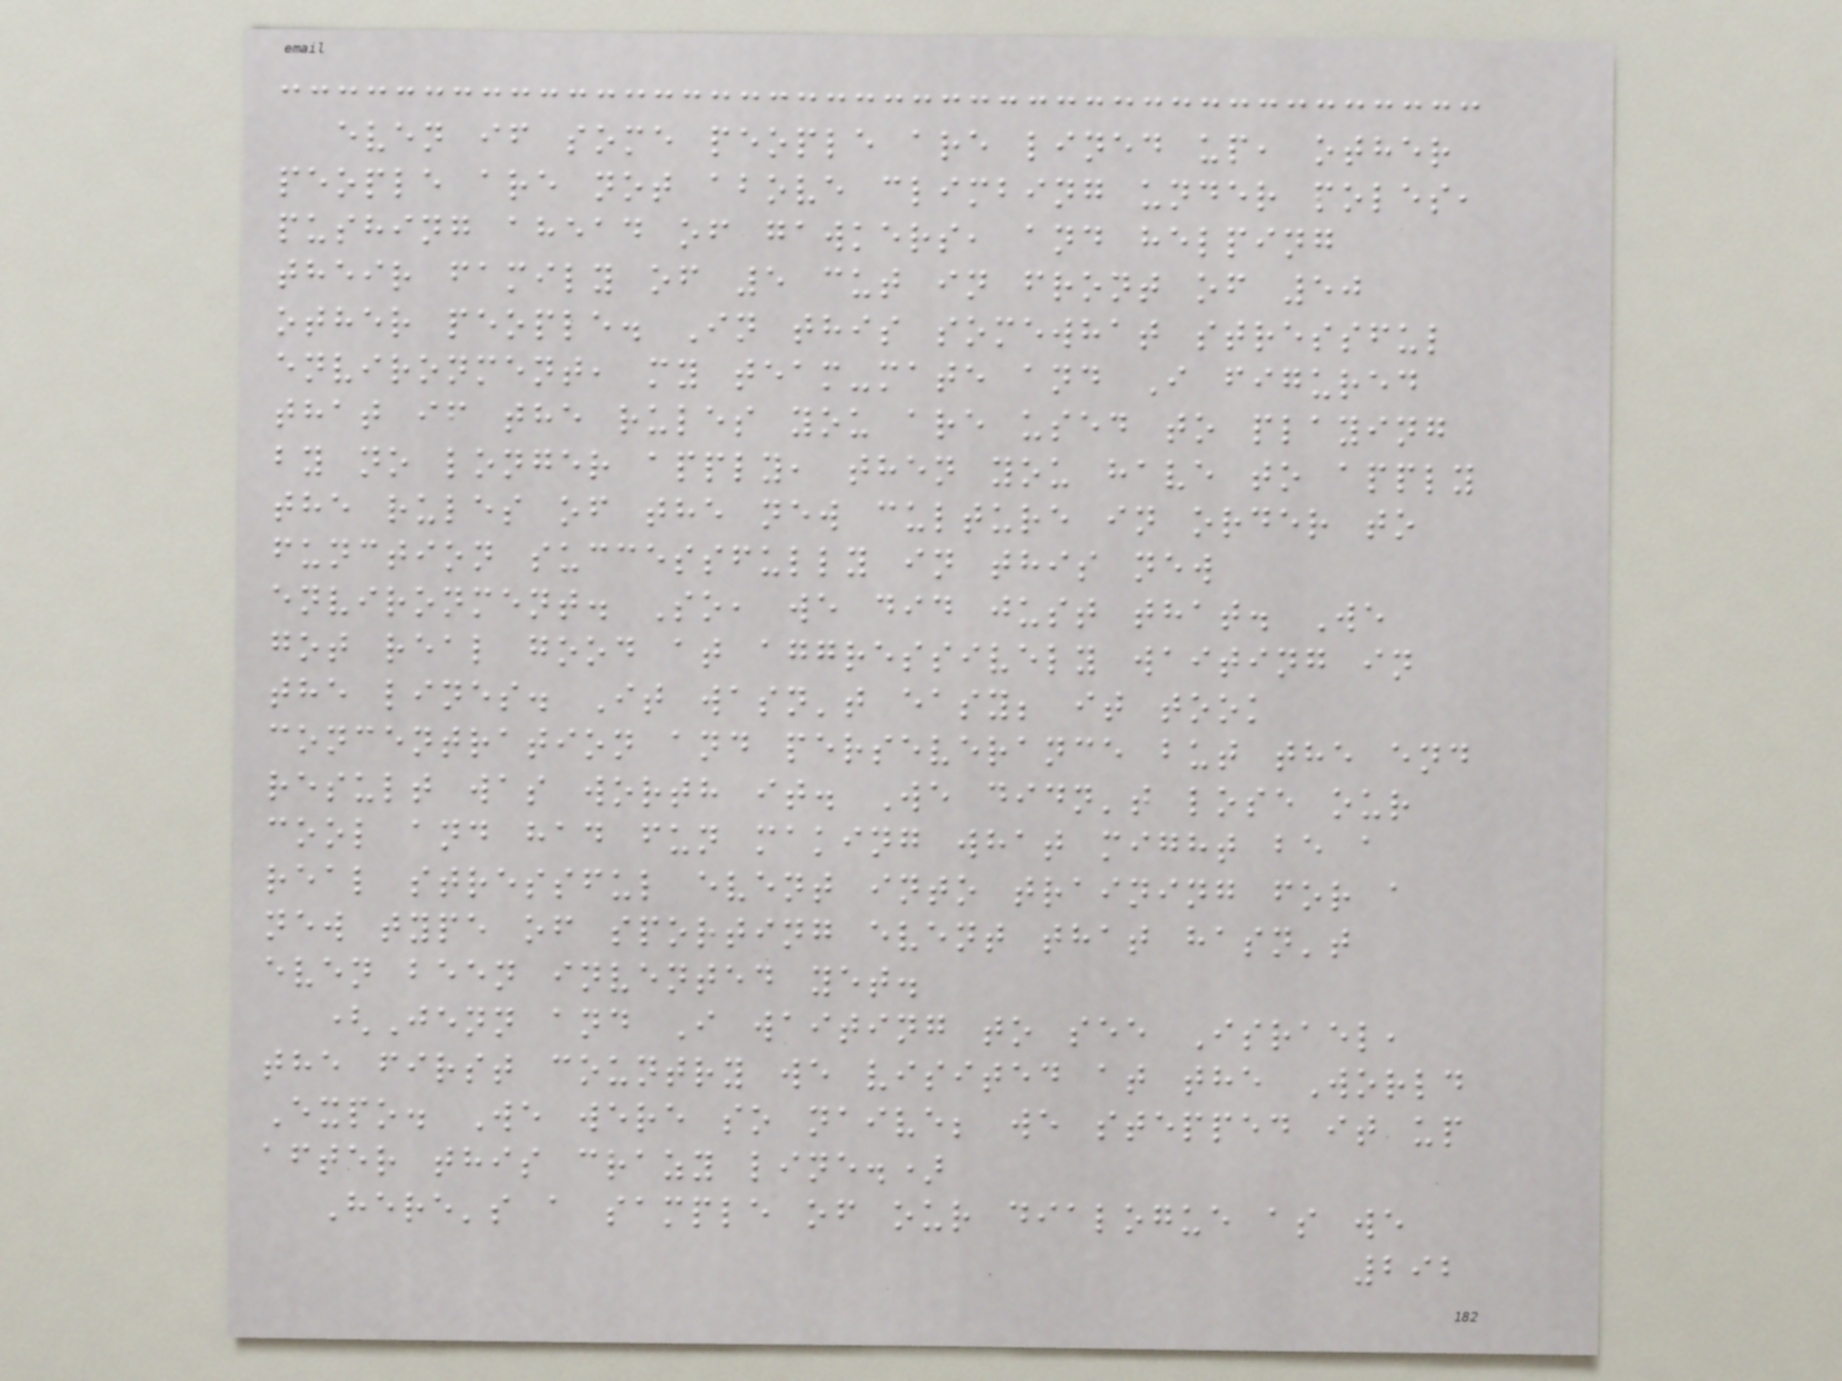even if some people are lined up, other
people are not above climbing under poles,
pushing ahead of gawkers, and helping
their family of 5 cut in front of 50
other people. In this somewhat stressful
environment, my team-mate and I figured
that if the rules you are used to playing
by no longer apply, then you have to apply
the rules of the new culture in order to
function successfully in this new
environment. So, we did just that. We
got real good at aggressively waiting in
the lines. It wasn't easy; it took
concentration and perseverance but the end
result was worth it. We didn't lose our
cool and had fun making what might be a
real stressful event into training for a
new type of sporting event that hasn't
even been invented yet.
(Jenn and I waiting to see Israel,
the first country we visited at the World
Expo. We were so naive; we stepped it up
after this crazy line.)
Here's a sample of our dialogue as we
292
